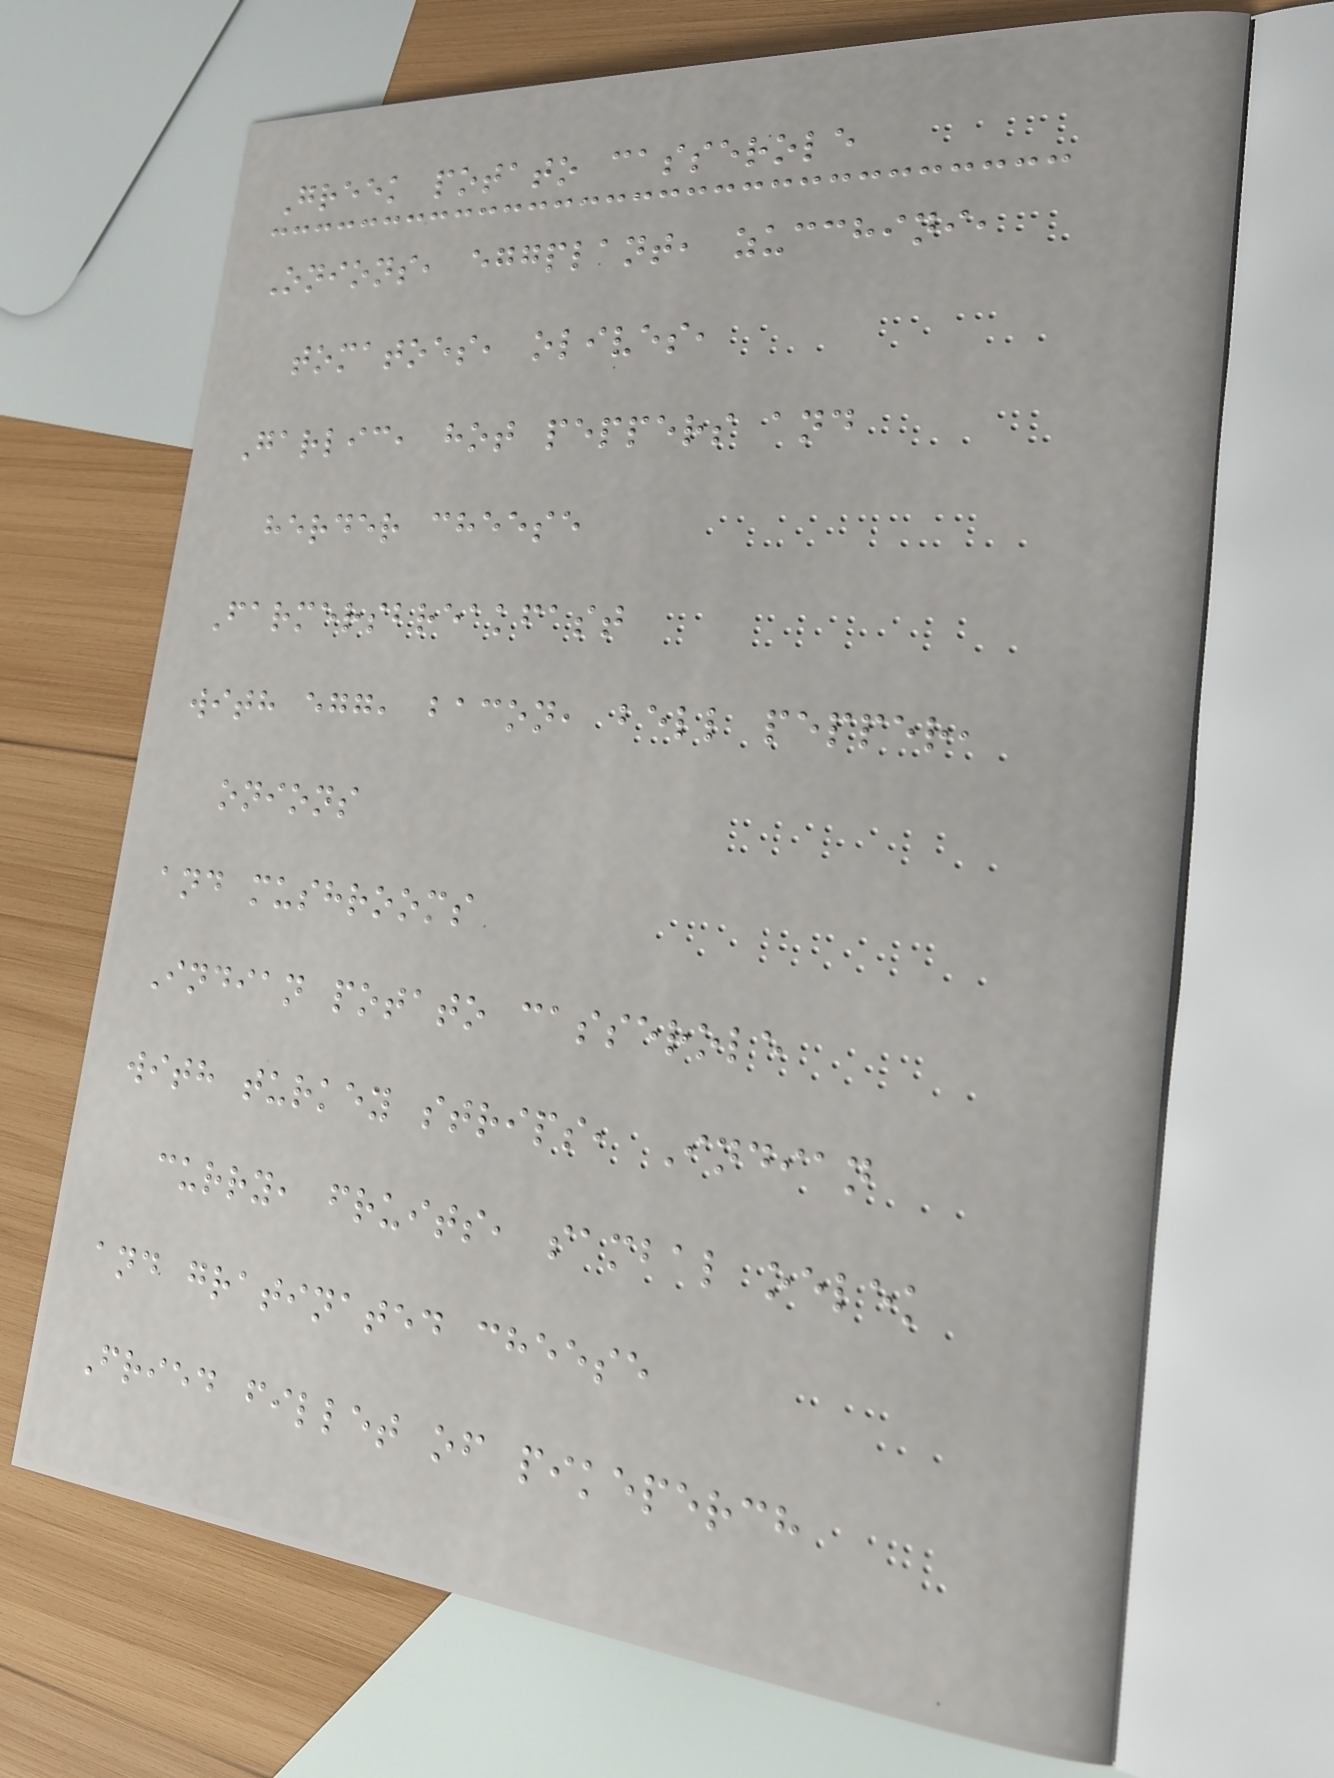Greek potato casserole
Onions, eggplant, zucchini,
tomatoes, olives,
Garlic, hot peppers and
herder cheese
Farmersbreakfast
with egg, bacon, bell pepper,
onions
and mushrooms
Indian potato casserole
with turkey strips, Indian
curry, fruits, sambal oelek
and gratinated cheese
Fried fillet of pikeperch
